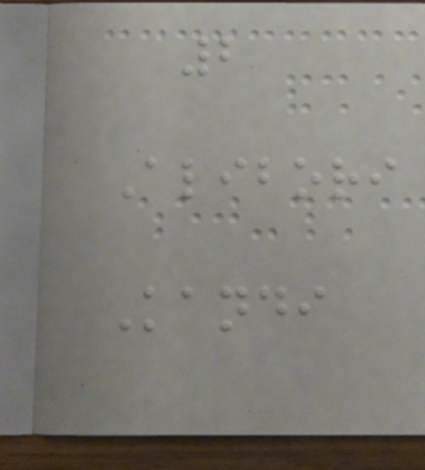2
Alibori
Kandi
